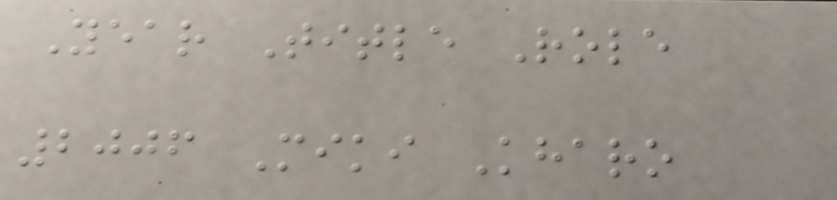Year Title Role
2006 Miki Kharo
